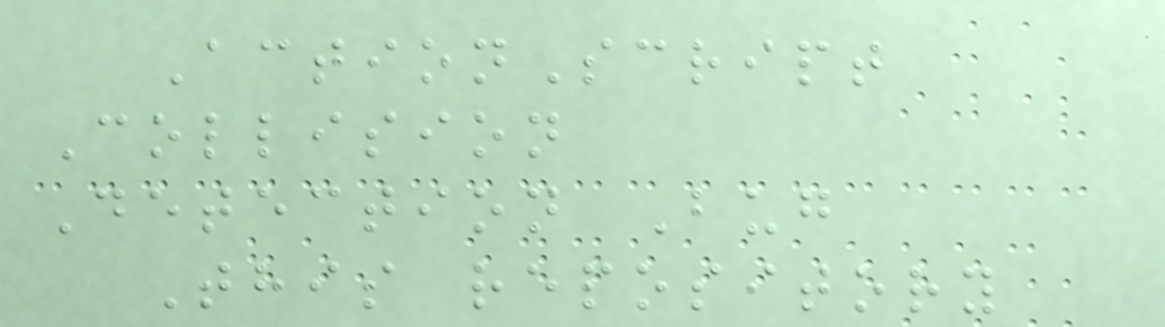ActionScript
Collision
Detection Bug
This repository
